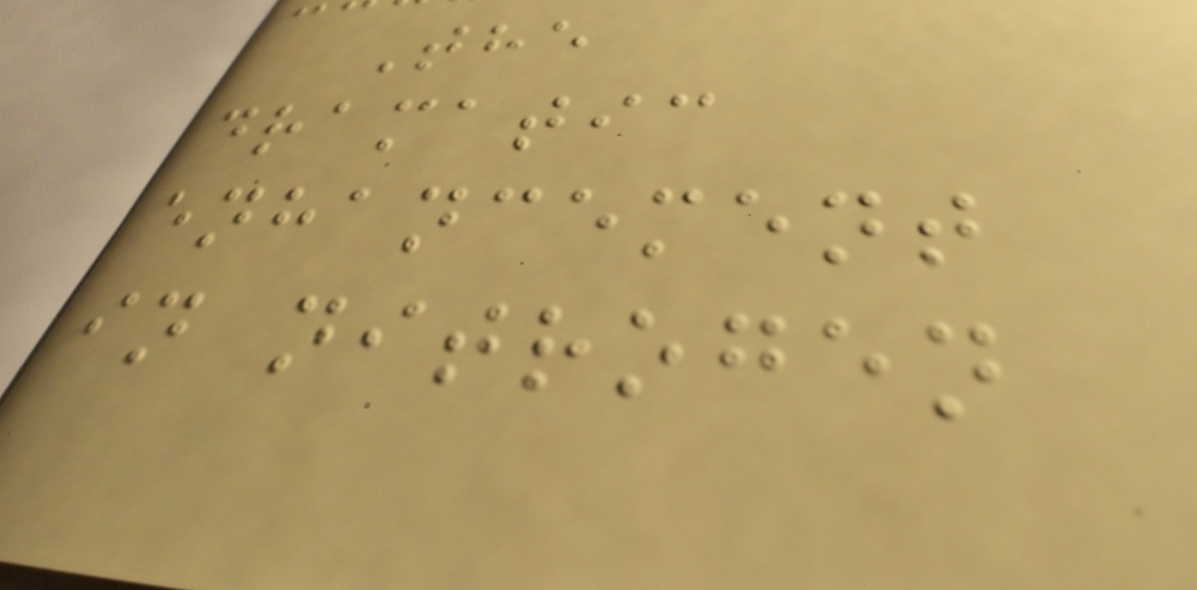The
dramatic
enhancement
in nitrogen
